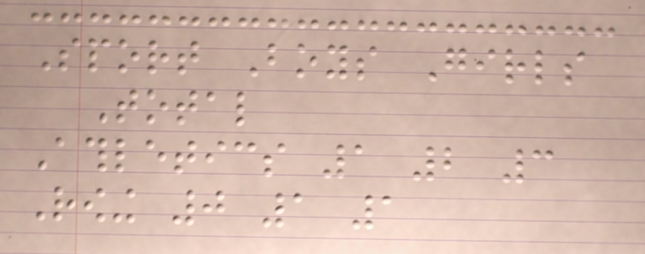Sport Boys Girls
Total
Athletics 1 2 3
Rowing 0 1 1
